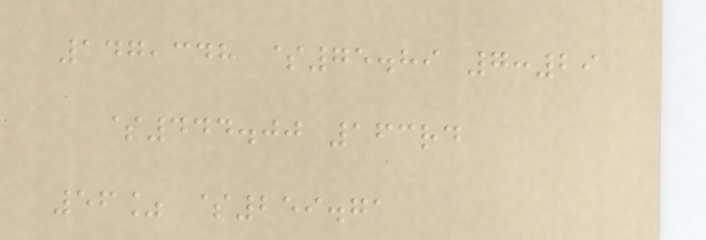147,348 $75.89 7:29
$444.00 163rd
56% $259.71
